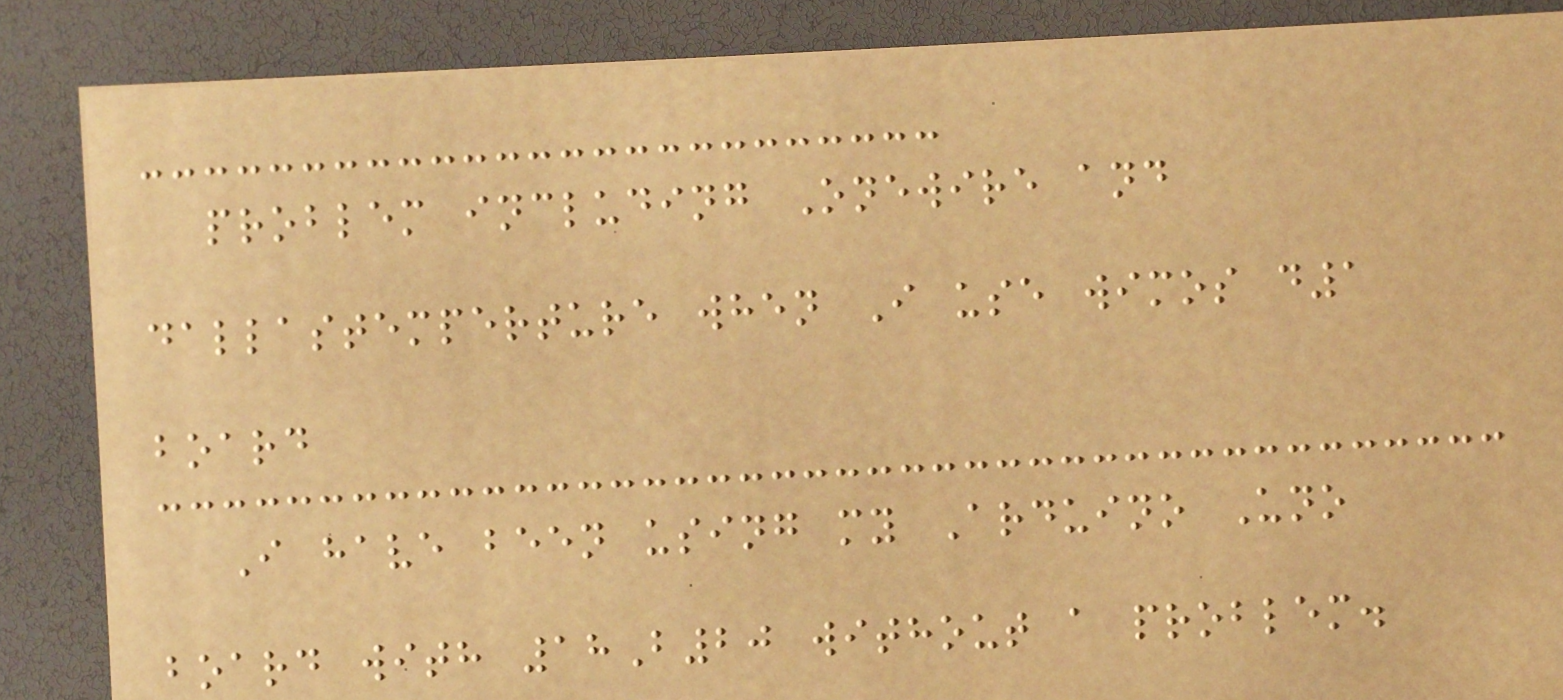problem including Onewire and
dallastemperture when I use wimos d1
board
I have been using my Arduino Uno
board with 18B20 without a problem.
